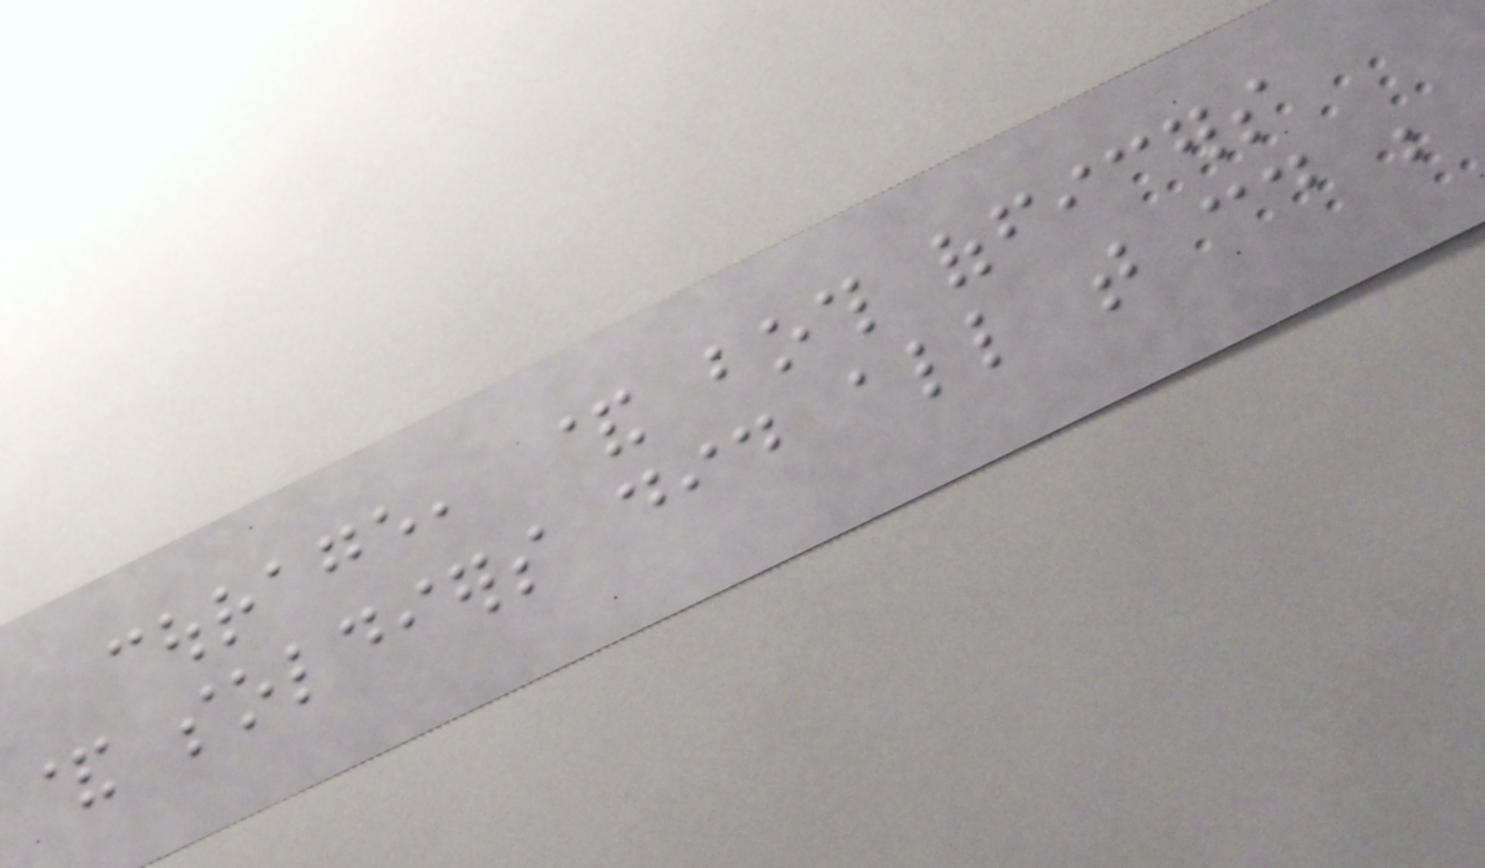courage, & both officers
& soldiers did all that could be
